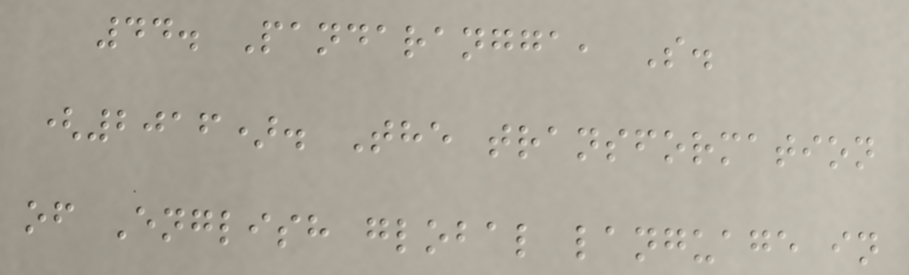44. Pandarangga, S.
(2016). The transformation
of English global language in
